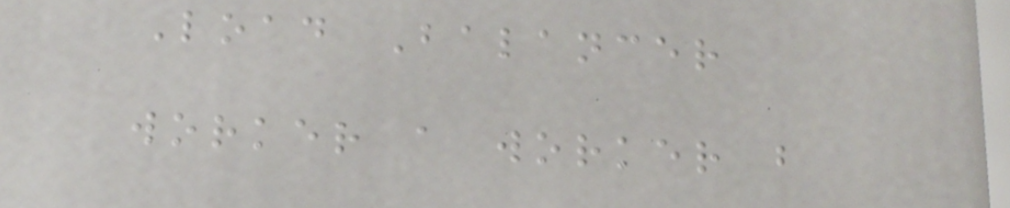Load Balancer
worker a worker b
